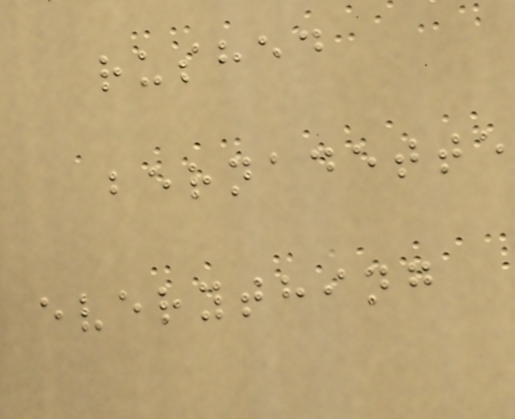rushed
bernadette
everything
